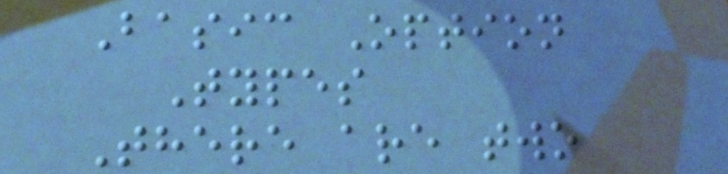Basic Option
Types
There are two
